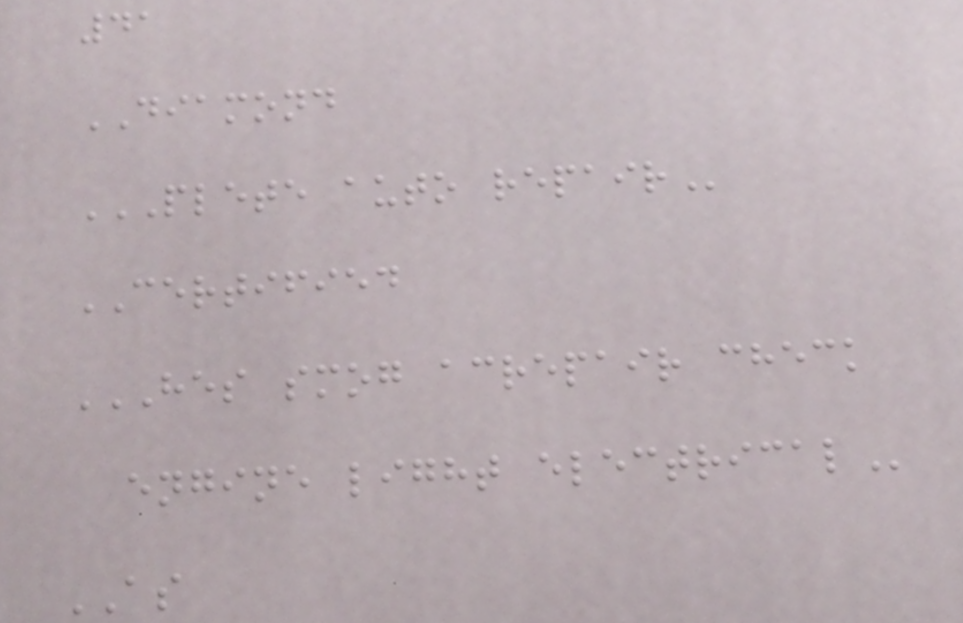41
DIAMOND
PLETE AUTO REPAIR
CERTIFIED
HES SMOG ACREPAIR CHECK
ENGINE LIGHT ELECTRICAL
AS
